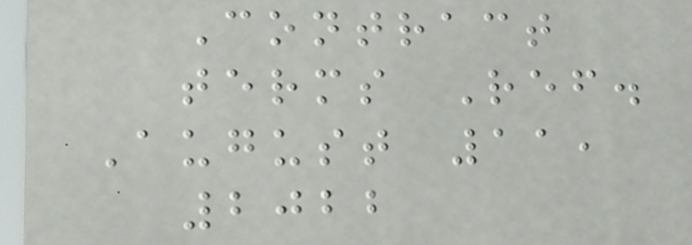Contract
terms Ref.
August 11,
2022
